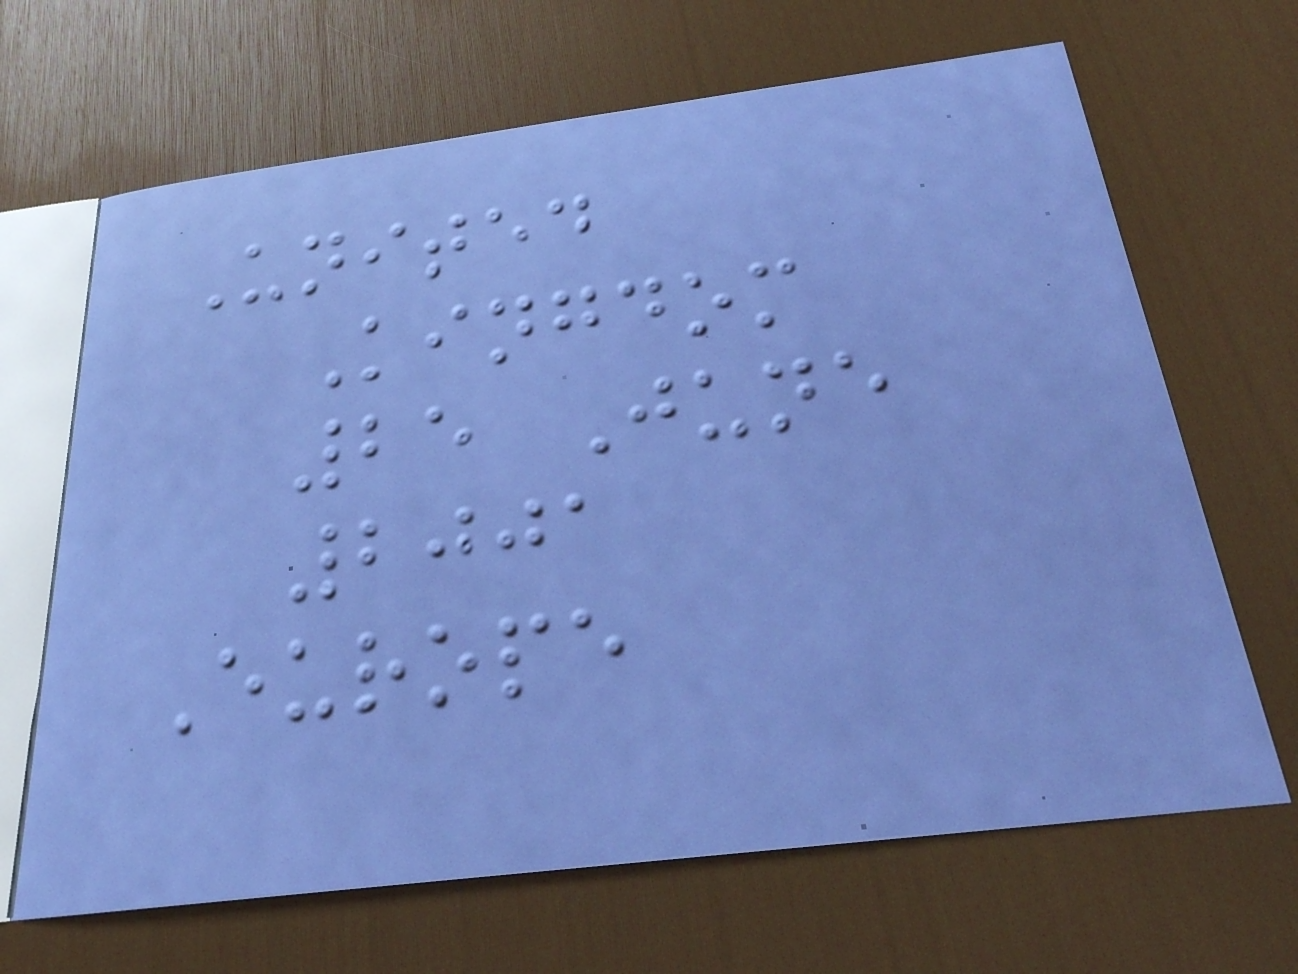United
Kingdom
25 June
2001
Europe
